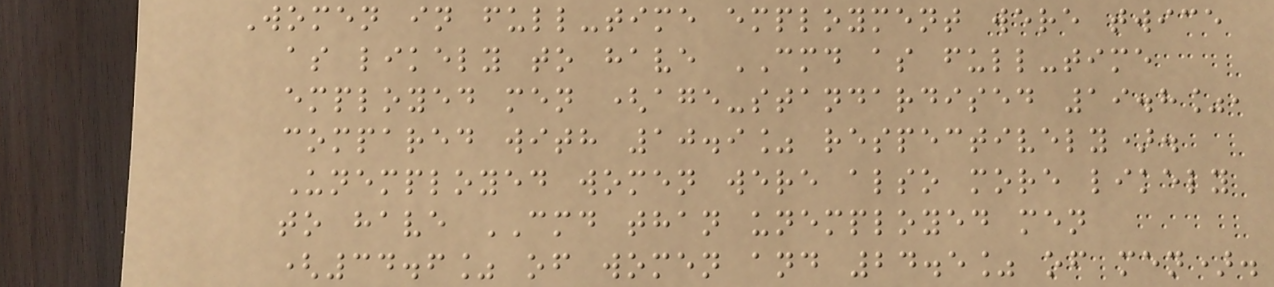Women in full-time employment were twice
as likely to have CMD as full-time
employed men (age-standardised 19.8%,
compared with 10.9% respectively).
Unemployed women were also more likely
to have CMD than unemployed men
(34.6% of women and 24.5% of men).
